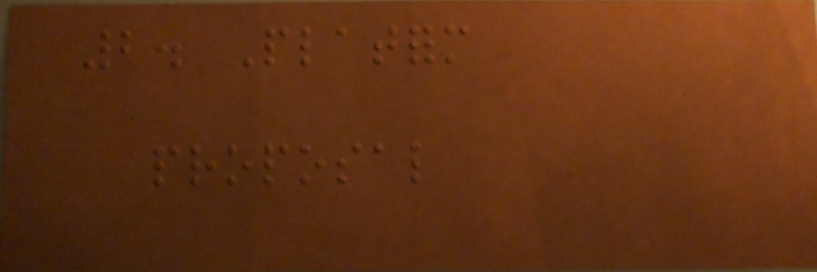2. Platform
proposal
